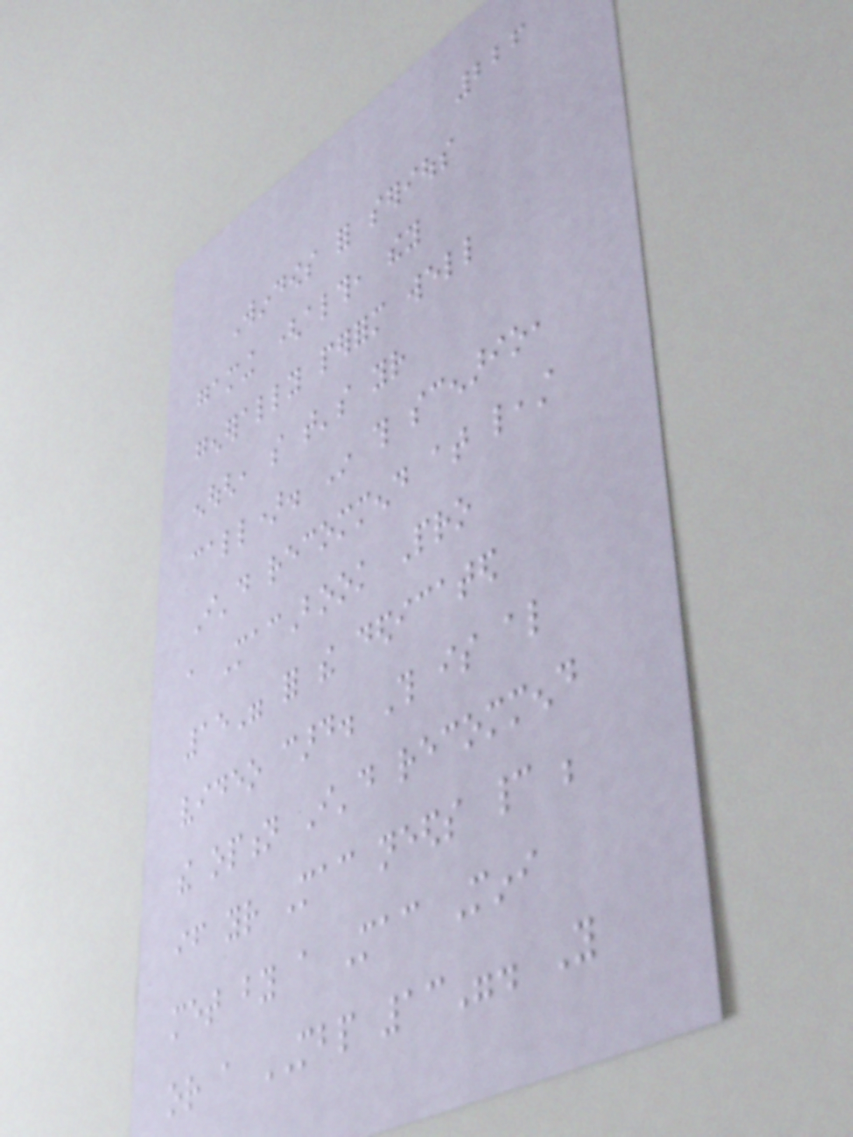226
Windows for serious
gaming (although, they
generally perform well
enough, so that's your
call). In this scenario,
I'd recommend at least
a MacBook Pro
15" for the dedicated
video card. This is also
the option I'd recommend
if your Mac needs cannot be
met by a Mac Mini
or a MBP 13". You
